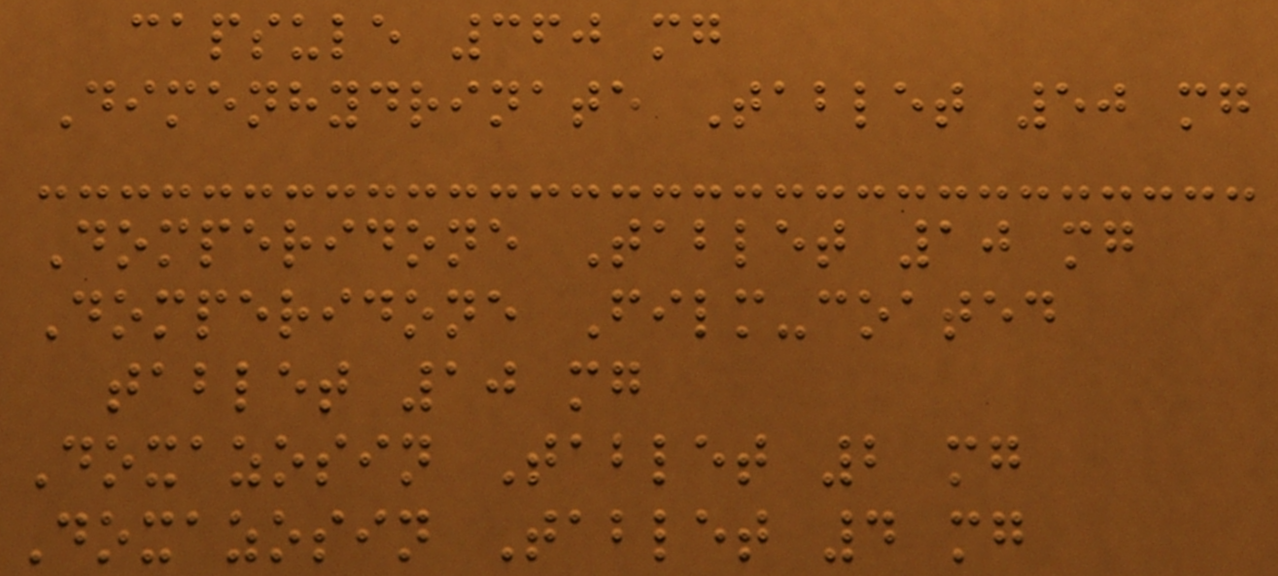capsule 360 mg
Dimenhydrinate Tablet 50 mg
Domperidone Tablet 10 mg
Domperidone Film-coated
tablet 10 mg
Doxazosin Tablet 2 mg
Doxazosin Tablet 4 mg
